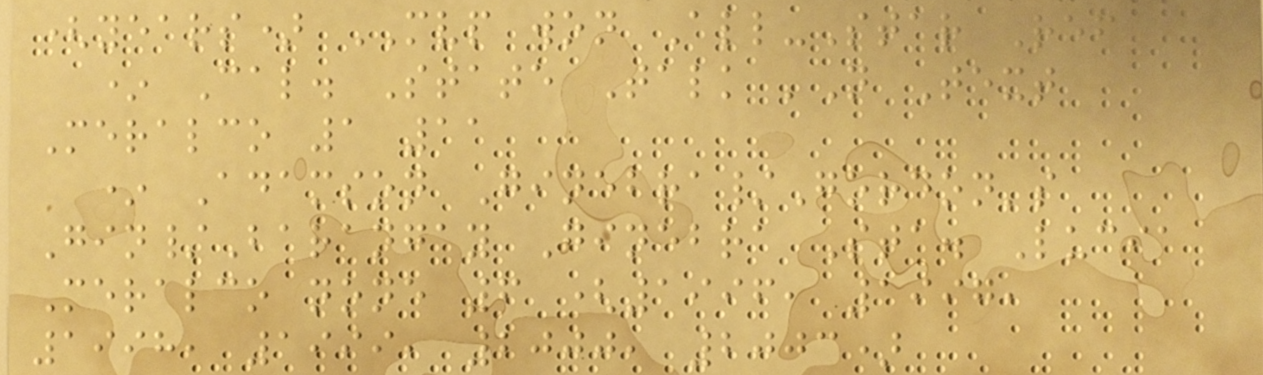(years) MVP won All-Star Ref
* Cal. State Talk 'N Text
Meralco 1 11
* Adamson Ginebra/Gordon's
Gin/Barangay Ginebra Sta. Lucia
Meralco none 6 (1996, 1997,
1998, 1999, 2000, 2003)
